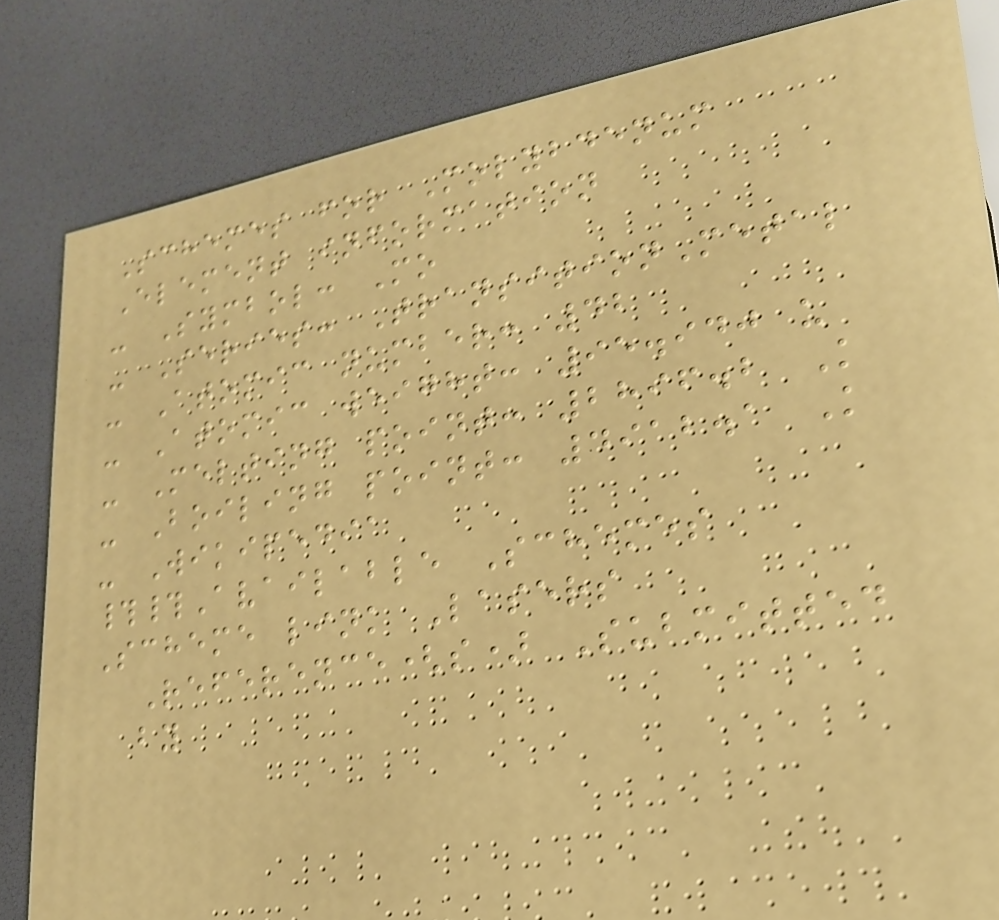Schemes for Molybdenum
Element information
- Symbol: Mo
- Series: TransitionMetal
- Atomic number: 42
- Atomic weight: 95.940 u
- Melting point: 2896.2 K
- Boiling point: 4912.1 K
- Wikipedia
##Available Schemes
Scheme link Lasers
Reference(s) Submitted
by
